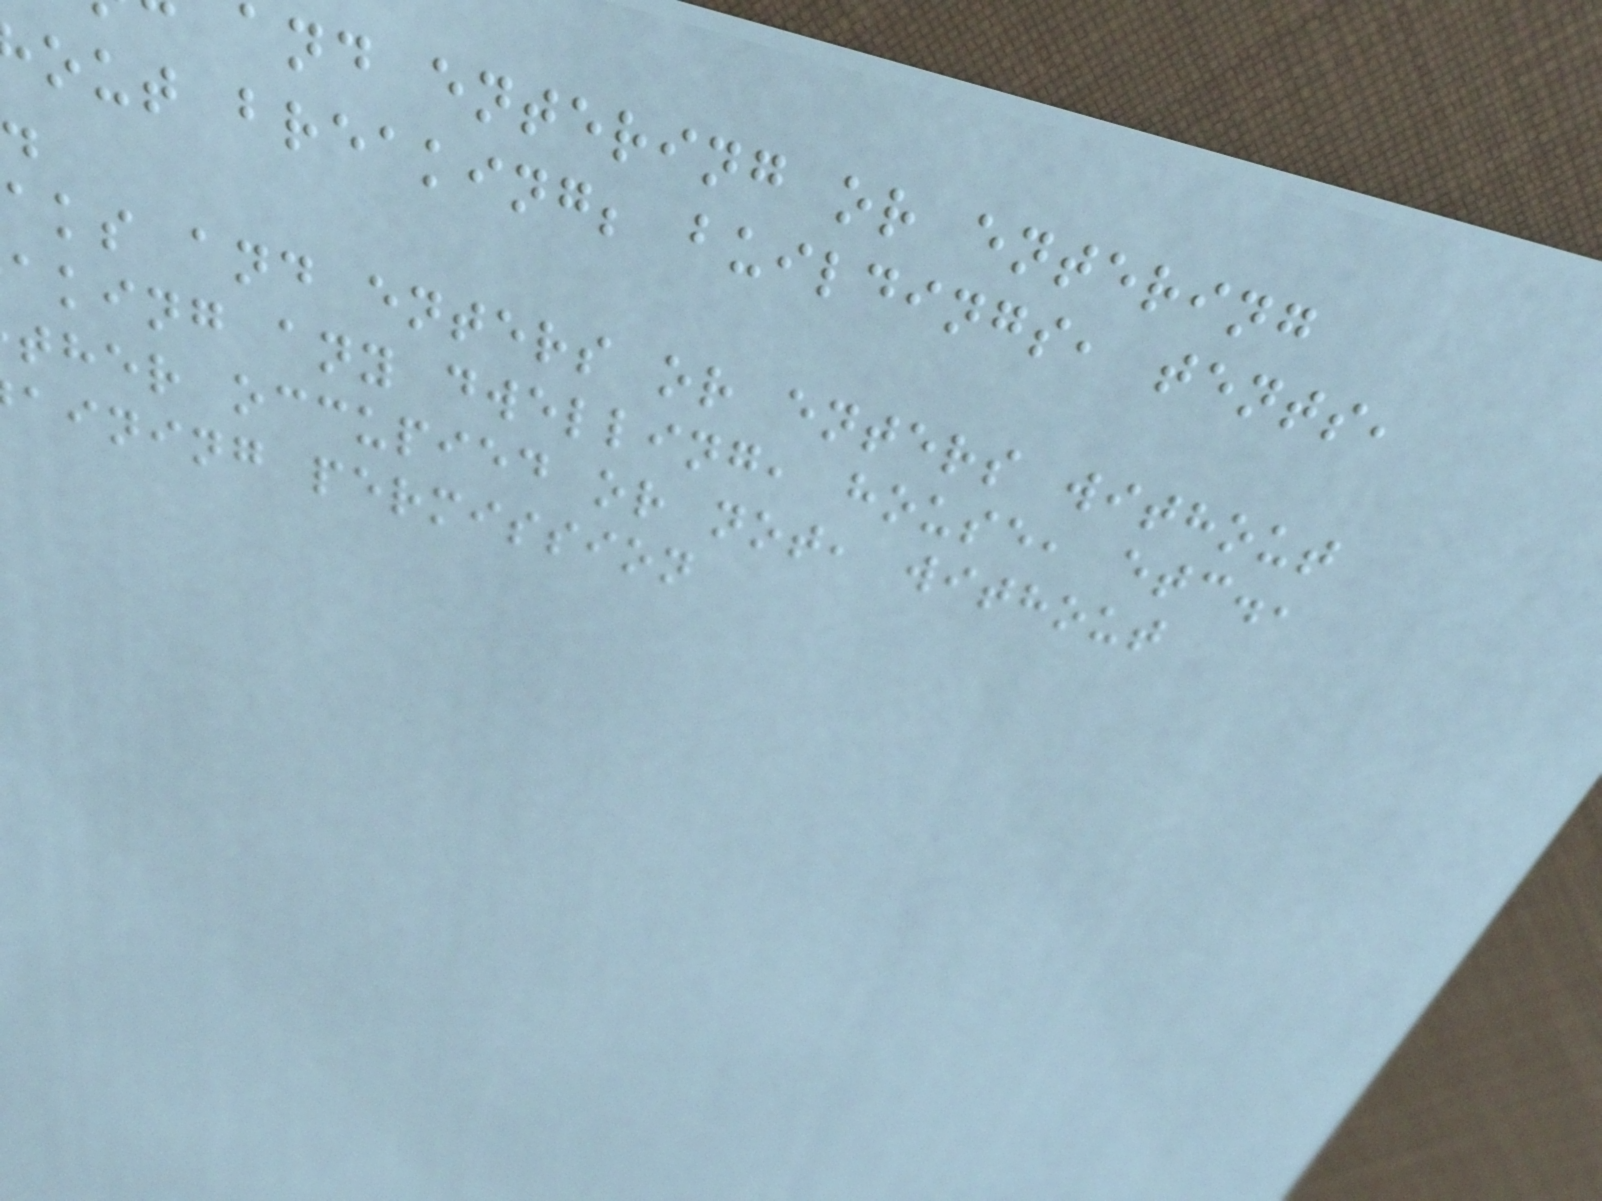and entering or entering
out breaking; buildings, tents,
aks and enters or enters without
aking any dwelling, house, etc.,
ther occupied or not, without
aining permission
